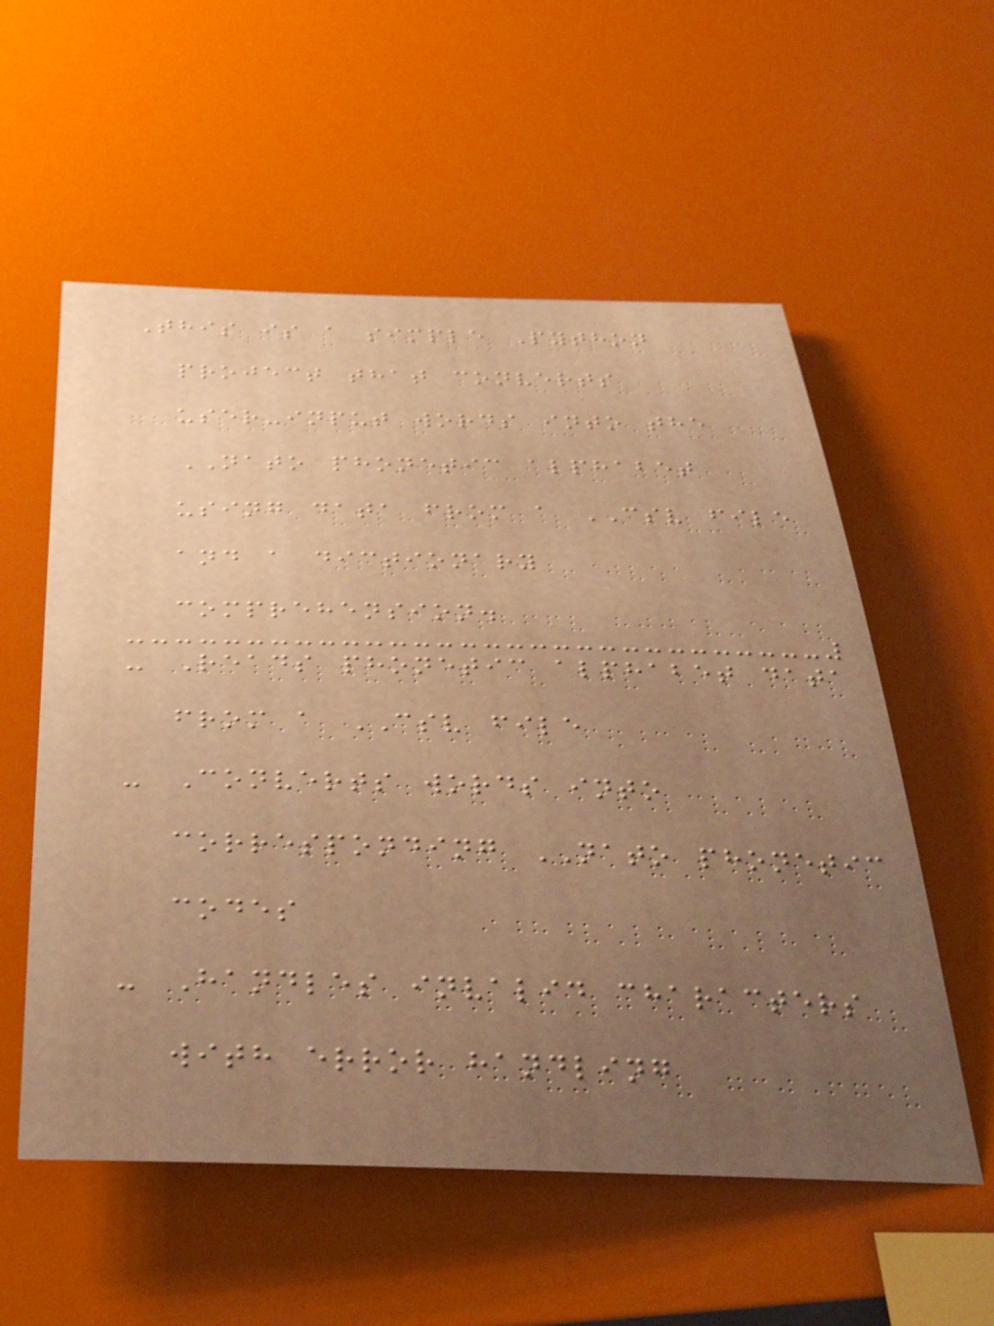This is a simple Python
project that converts
user-input words into the
NATO phonetic alphabet
using data from a CSV file
and a dictionary
comprehension.
- Reads phonetic alphabet data
from a CSV file
- Converts words into
corresponding NATO phonetic
codes
- Handles invalid characters
with error handling
